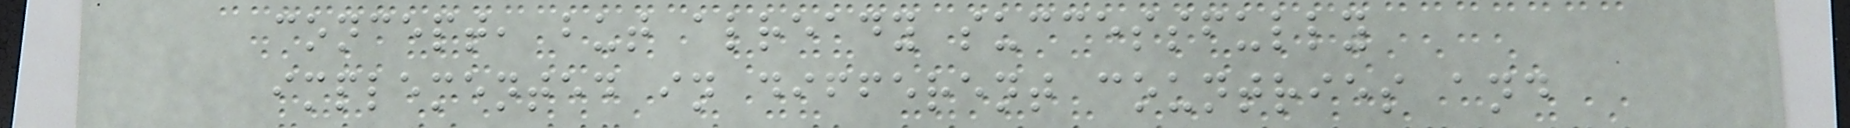concept, but already successfully
implemented in different countries and
